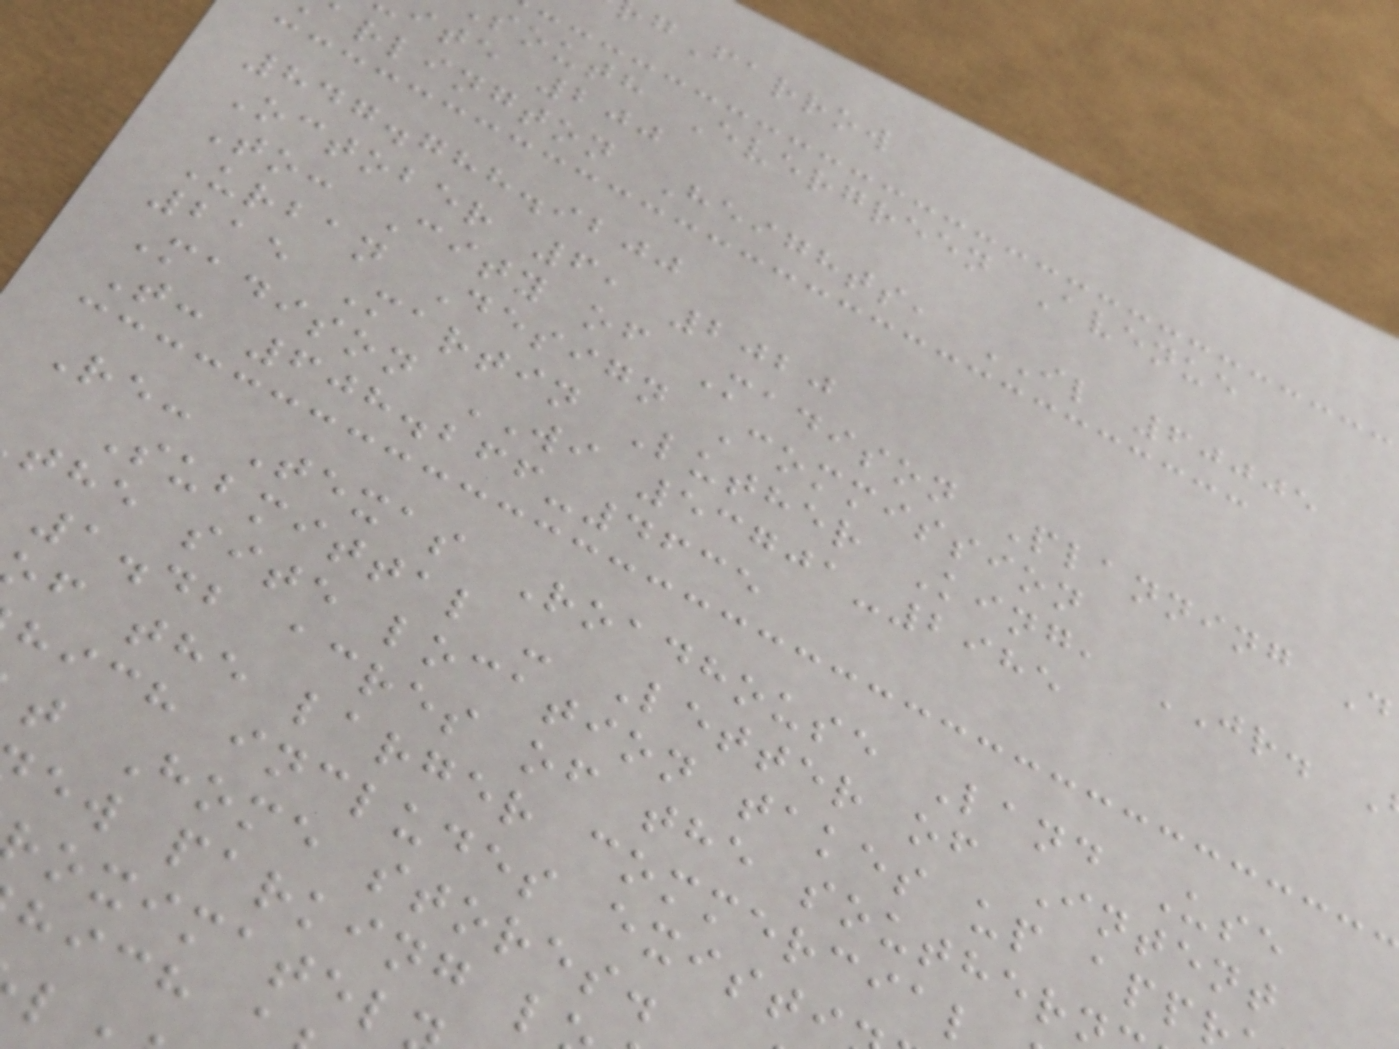gFarrow
south Evergreen Avenue
ite 200
arlington Heights, IL 60005
847.788.9200
October 6, 2020
To: City of Madison Planning D
Urban Design Commission
215 Martin Luther King, JR.
Madison WI 53701-2985
T: 608.266-4635
Re: Texas Roadhouse Land Use
Submittal - Letter of Intent
the site location takes up app
1.42 acres of the souther
f the larger commercial
hich includes existi
t Home stores.
ew parking l
